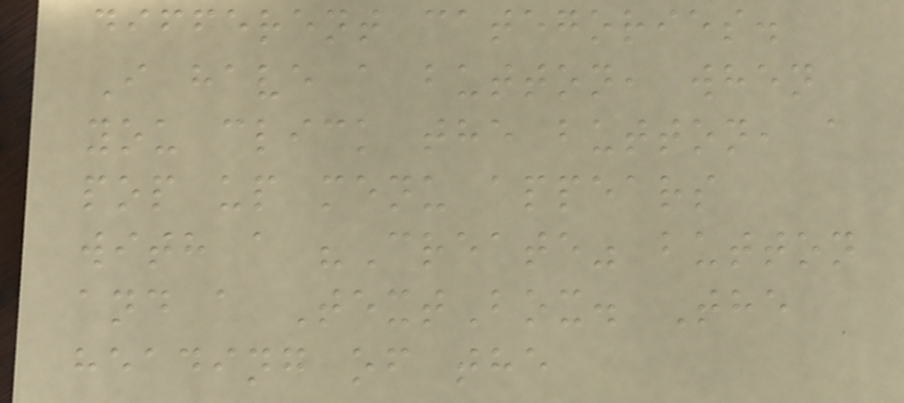different categories.
I have a button, when
you click the button, a
pop up menu appears
with a "Create" button
and a TextBox. The
heading of the
